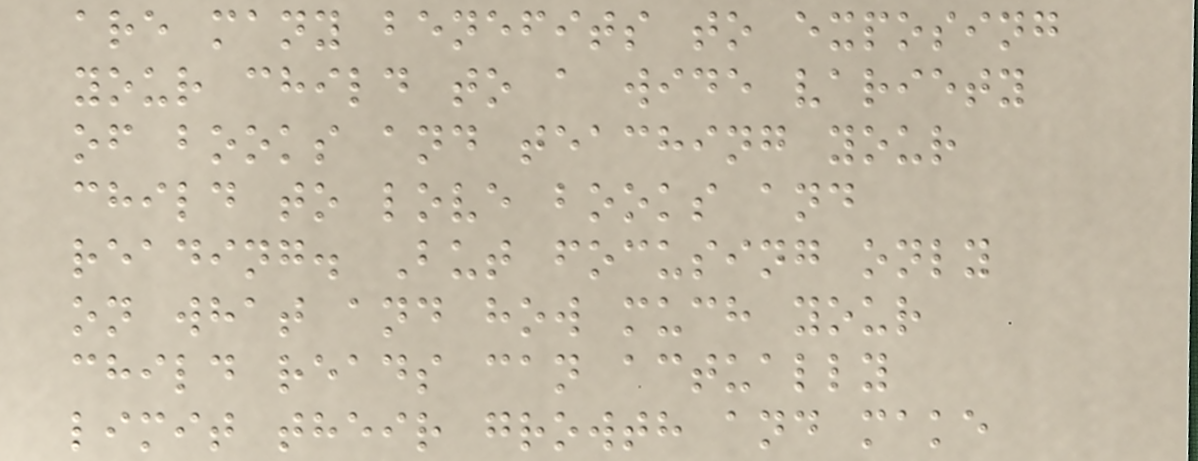are many benefits to exposing
your child to a wide variety
of books and teaching your
child to love books and
reading. But focusing only
on what and how much your
child reads can actually
limit their growth and make
